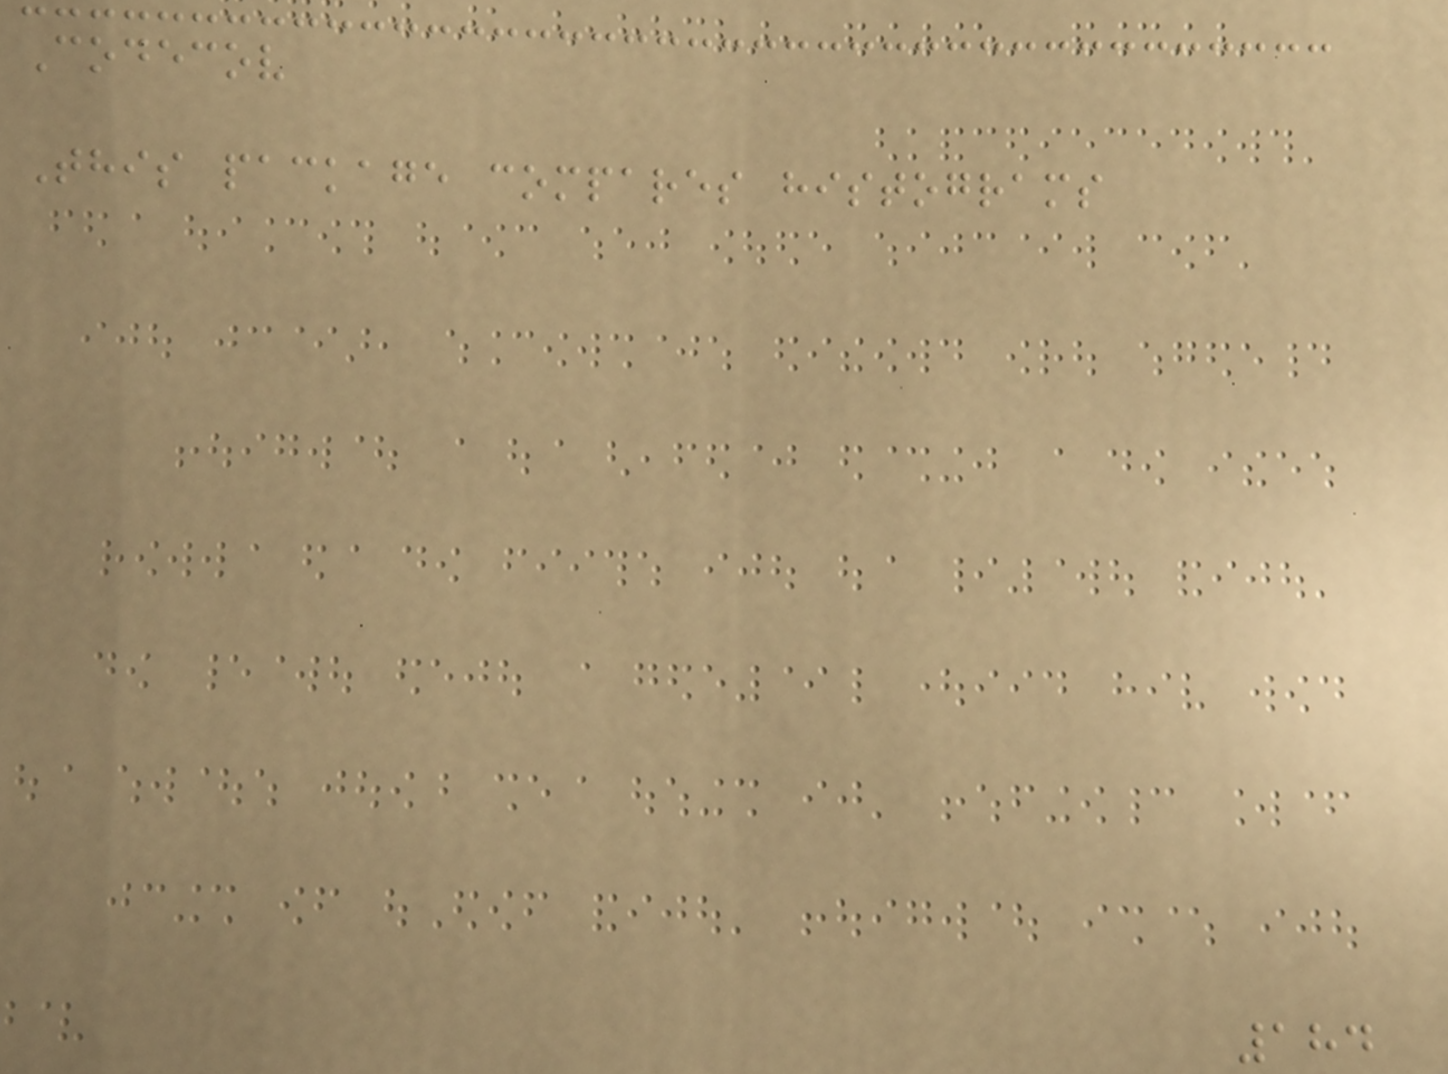Codecov
This package compares histograms
184
